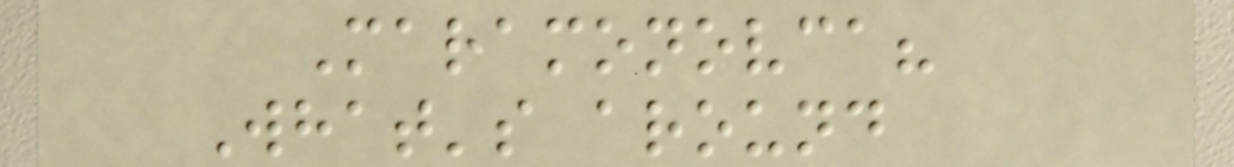Maramonovca?
What's around
